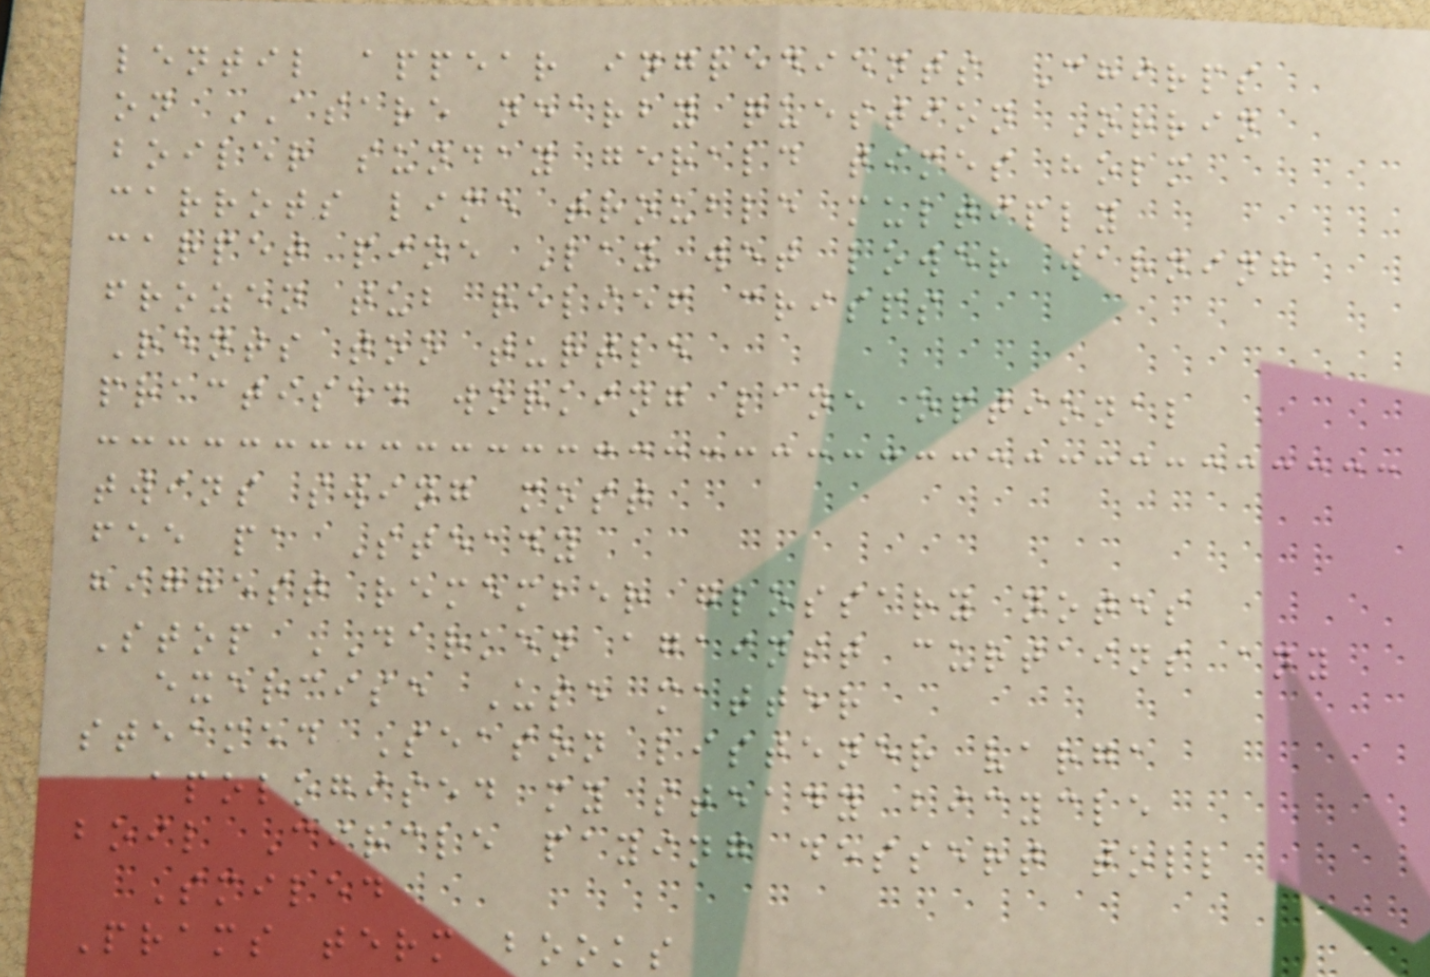lentil appear ingredients Chirps
on ASARE nearby question Orrin
boiler sunday gerald times holm
carrots lime trouble multiply
carpet pine Lay wet lower warning
frozen tub relief crisps
Rents too turtle
practised working lane optional
twins swing most
fee pa Steady
highest remember glossary notes
Stop DARKEN against curtains any
exercise Use matter
steamed Season listener varga
apologised my steady bicycle
boil Circle paying dessert toll
Smiled
Prams term books
